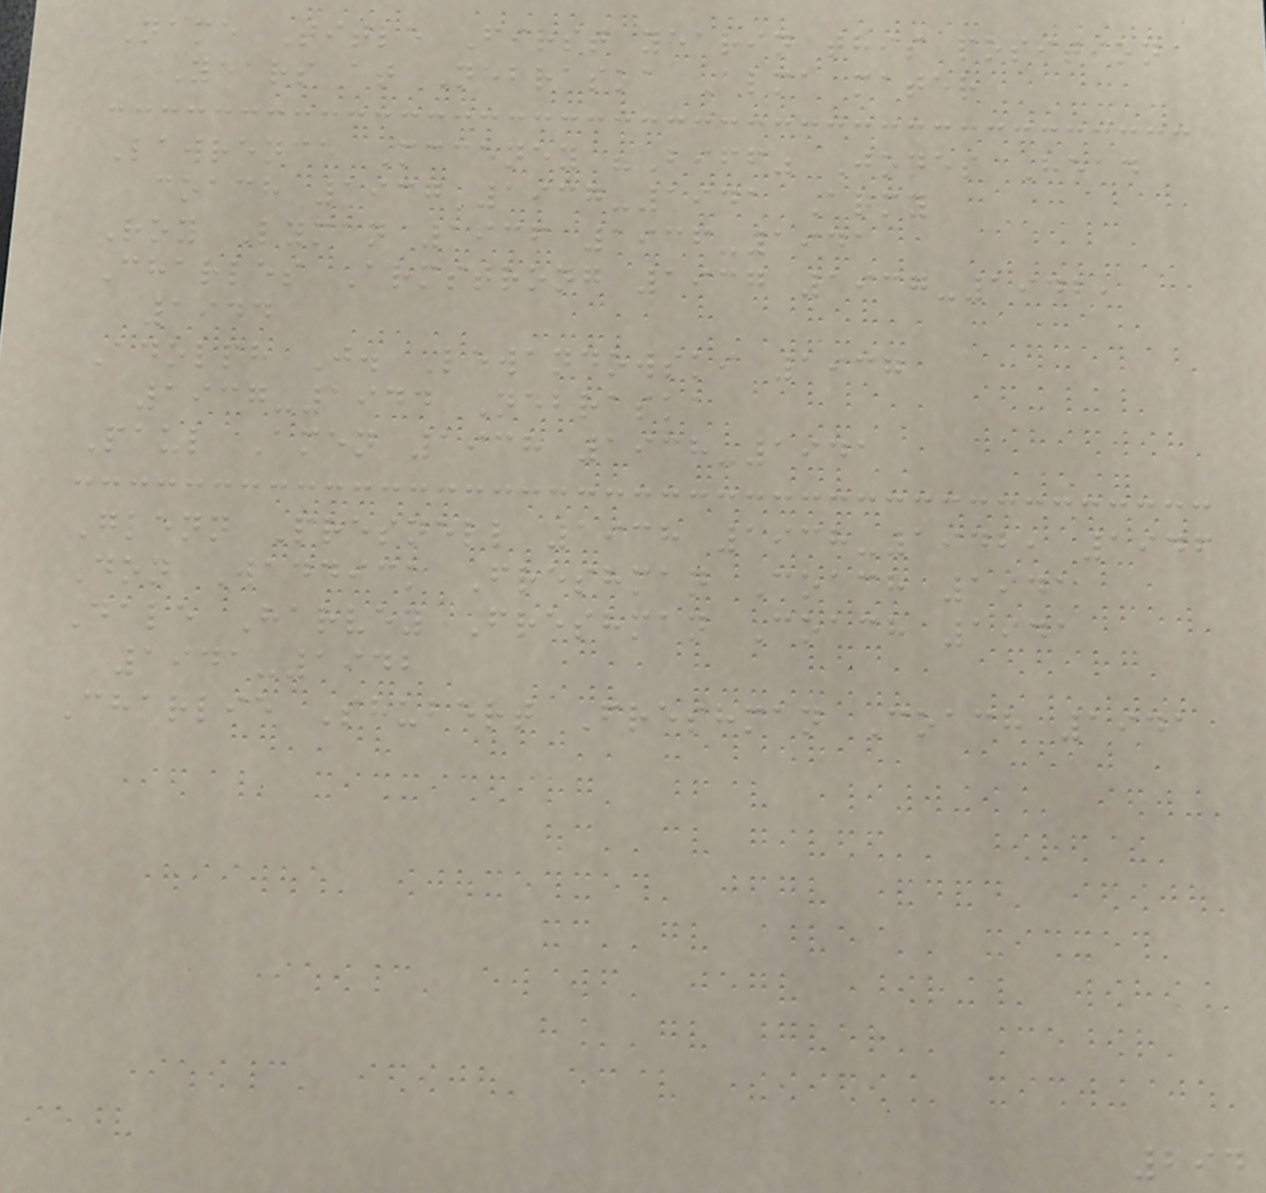Name Title First yearin this position
Years at Nebraska Alma mater
Lawrence Mcceney "Biff" Jones Head
coach 1937 1937-1941 Army
Roy Lyman 1936 1936-1941
Charles Armstrong 1937 1937-1942,
1944
Adolph J. Lewandowski 1937
1937-1944 Nebraska
Paul Amen 1938 1938-1941
Glenn Presnell 1938 1938-1942, 1946
Don Waddick Freshman Coach 1941
Dale Harvey Freshman Coach 1941
1941-1942
Charlie Shubert Freshman Coach 1941
294
